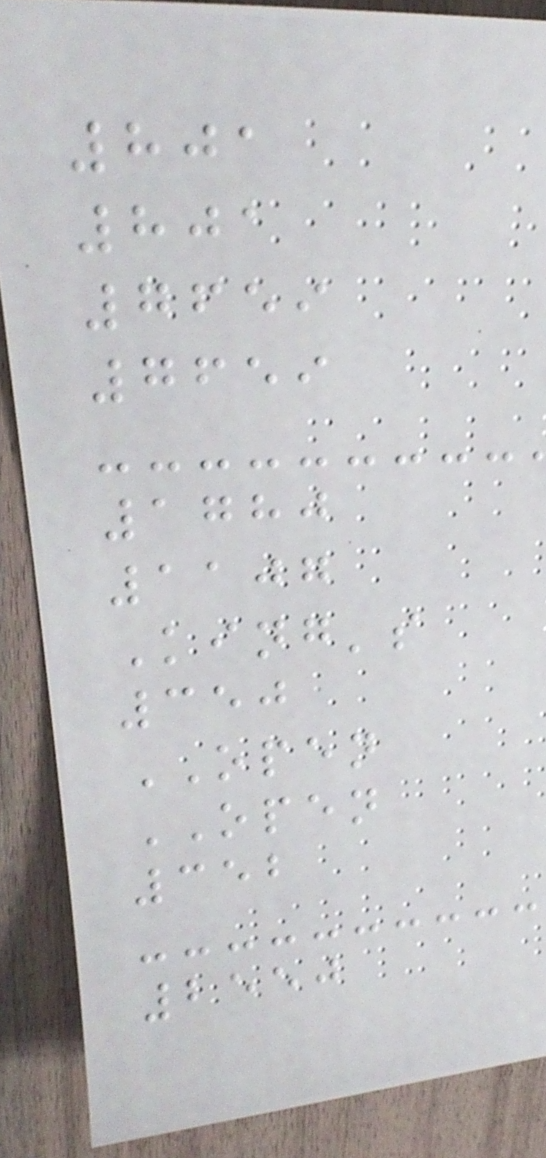801
801
7659
7659
1780
1107
King's
350
OPEN
OPEN
352
2550
